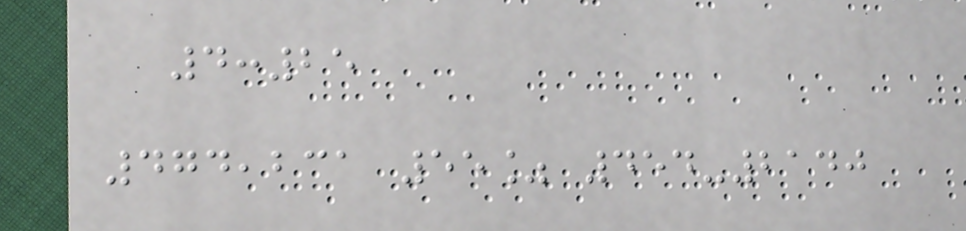4:25
474,231 55% 454-2140
